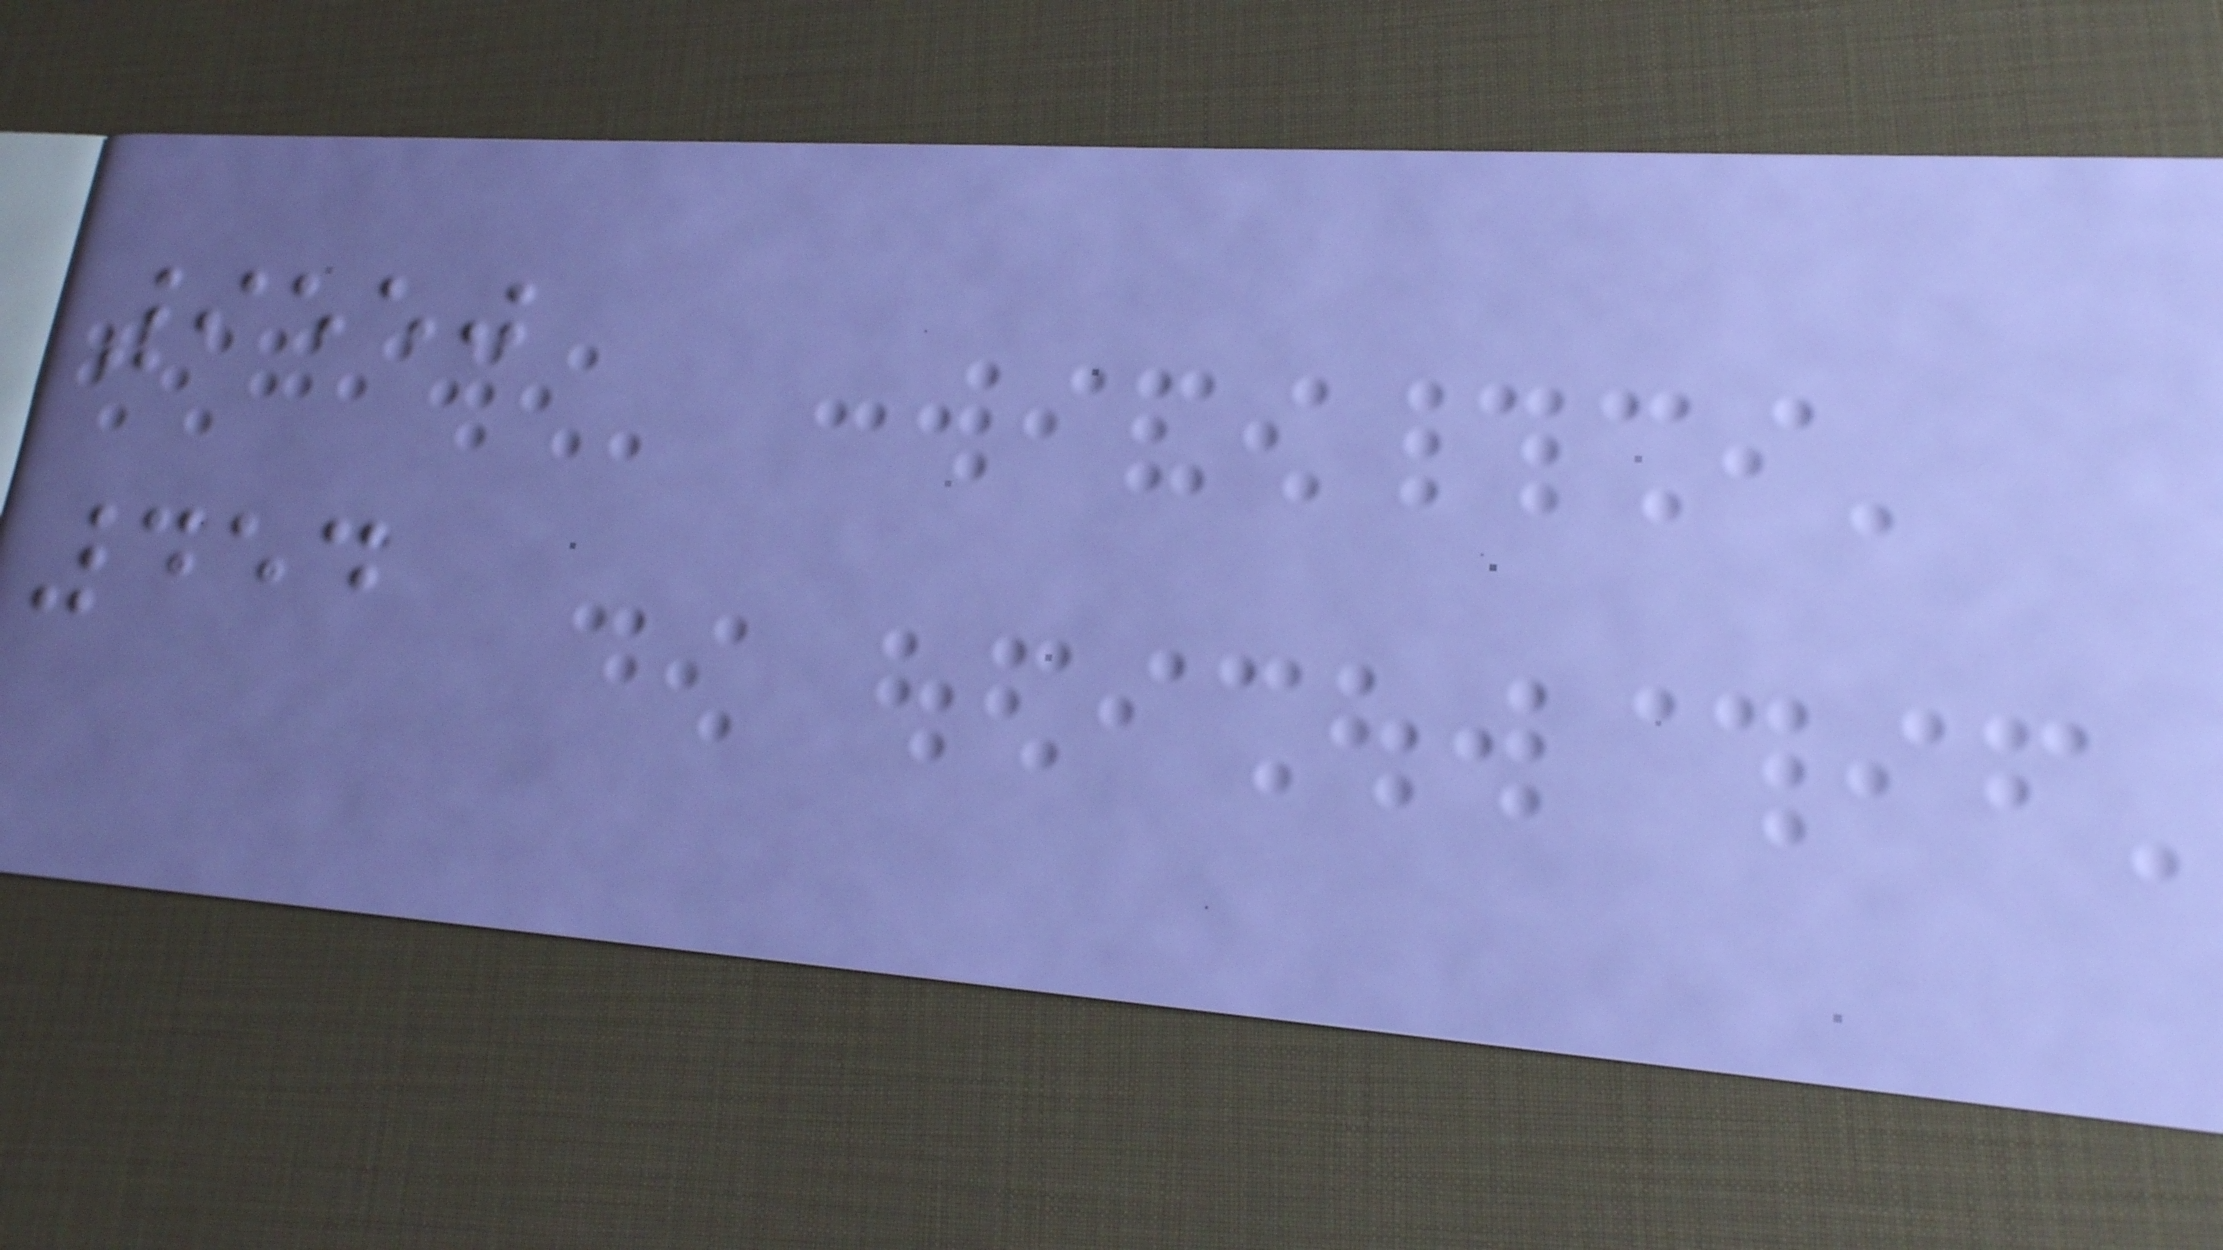9550
454
